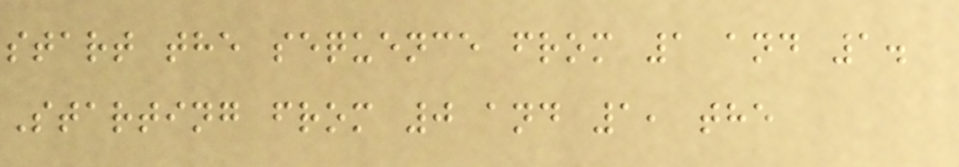start the sequence from 1 and 1.
Starting from 0 and 1, the
